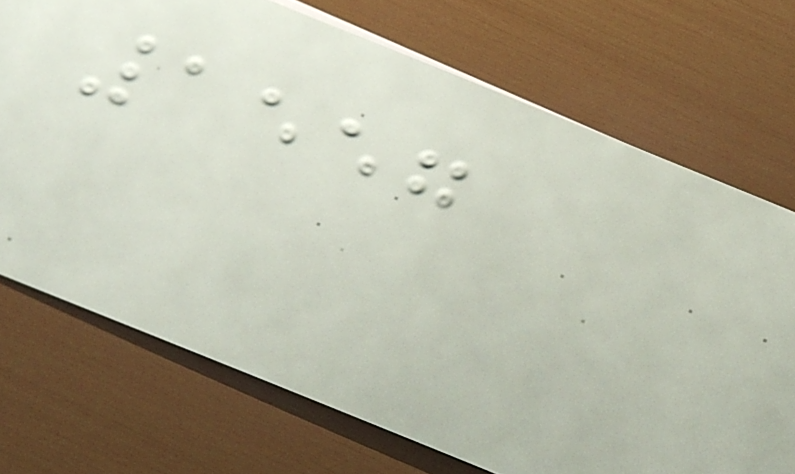1557
